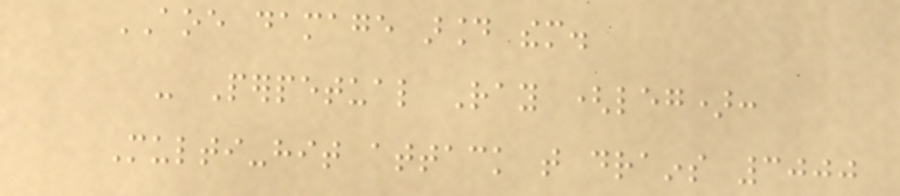AOE damage around them.
- Perpetual Ray (leg):
Multi-hit attack that drains 3000
